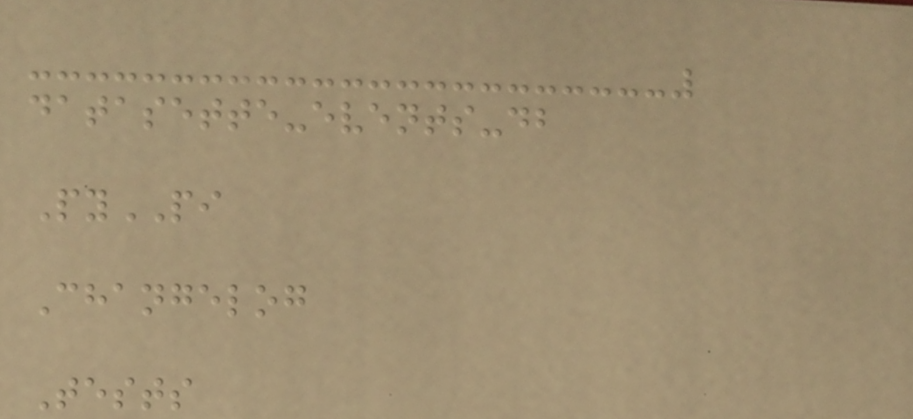datasette-events-db
PyPI
Changelog
Tests
